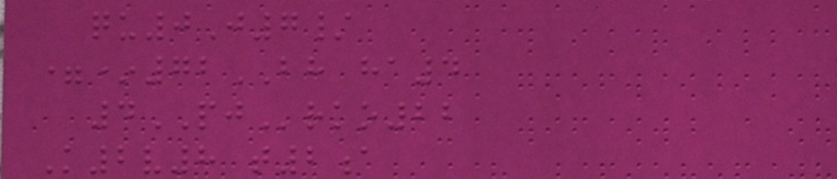qu0J7/
=*72BH ha4
4PJrko22
K2v8 t2a
